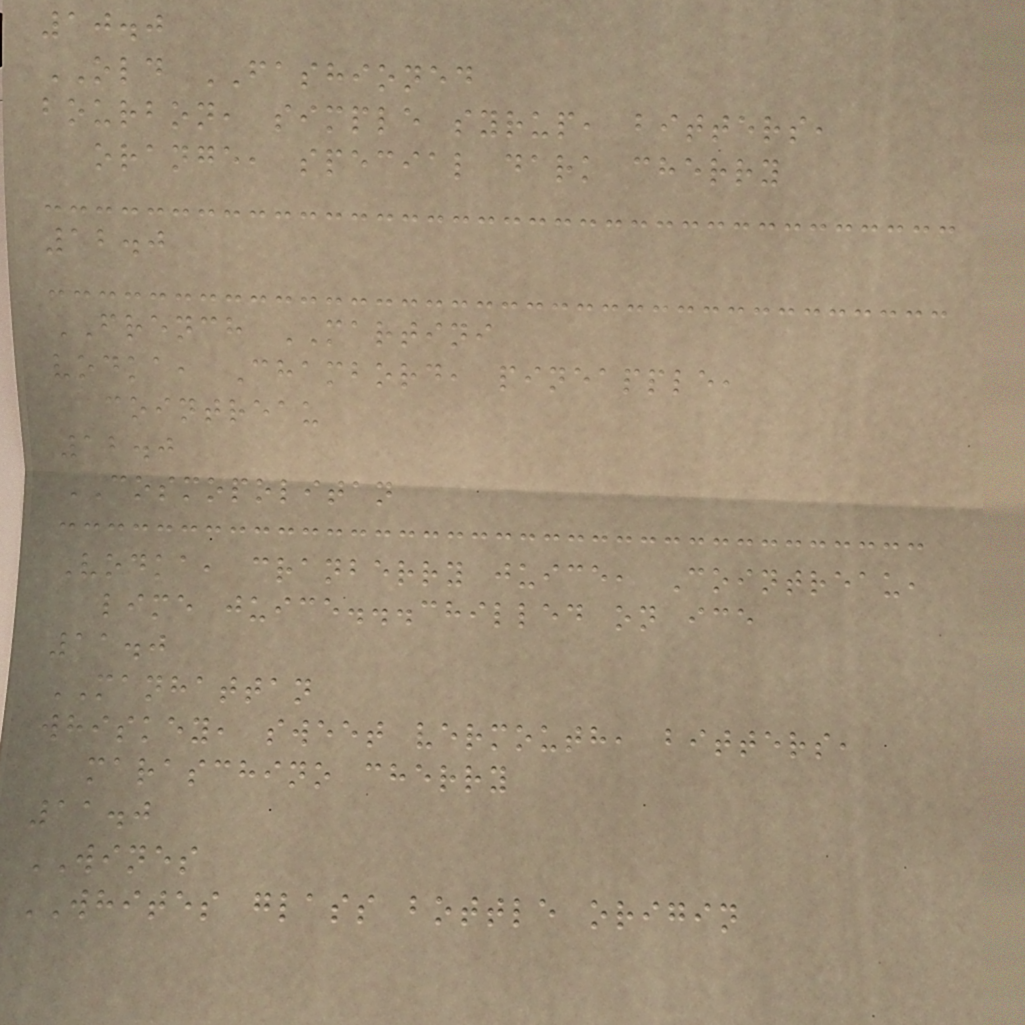10.0
OLD FASHIONED
bourbon, simple syrup, bitters,
orange, special dark cherry
12.0
FRENCH MARTINI
vodka, Chambord, pineapple,
cointreau
12.0
COSMOPOLITAN
Vodka, cranberry juice, Cointreau,
lime juice...chilled on ice
11.0
MANHATTAN
whiskey, sweet vermouth, bitters,
maraschino cherry
11.0
WINES
WHITES glass bottle origin
